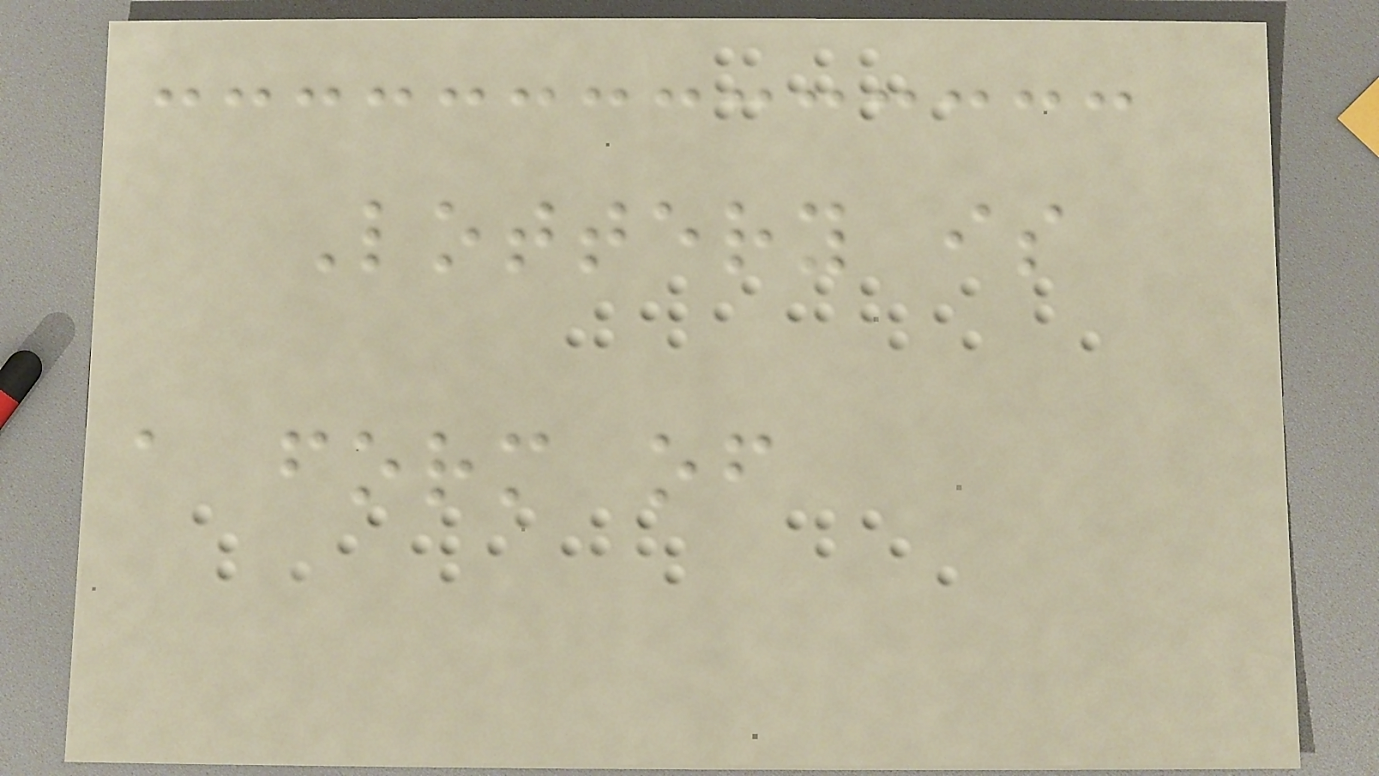Lottery is
a form of
